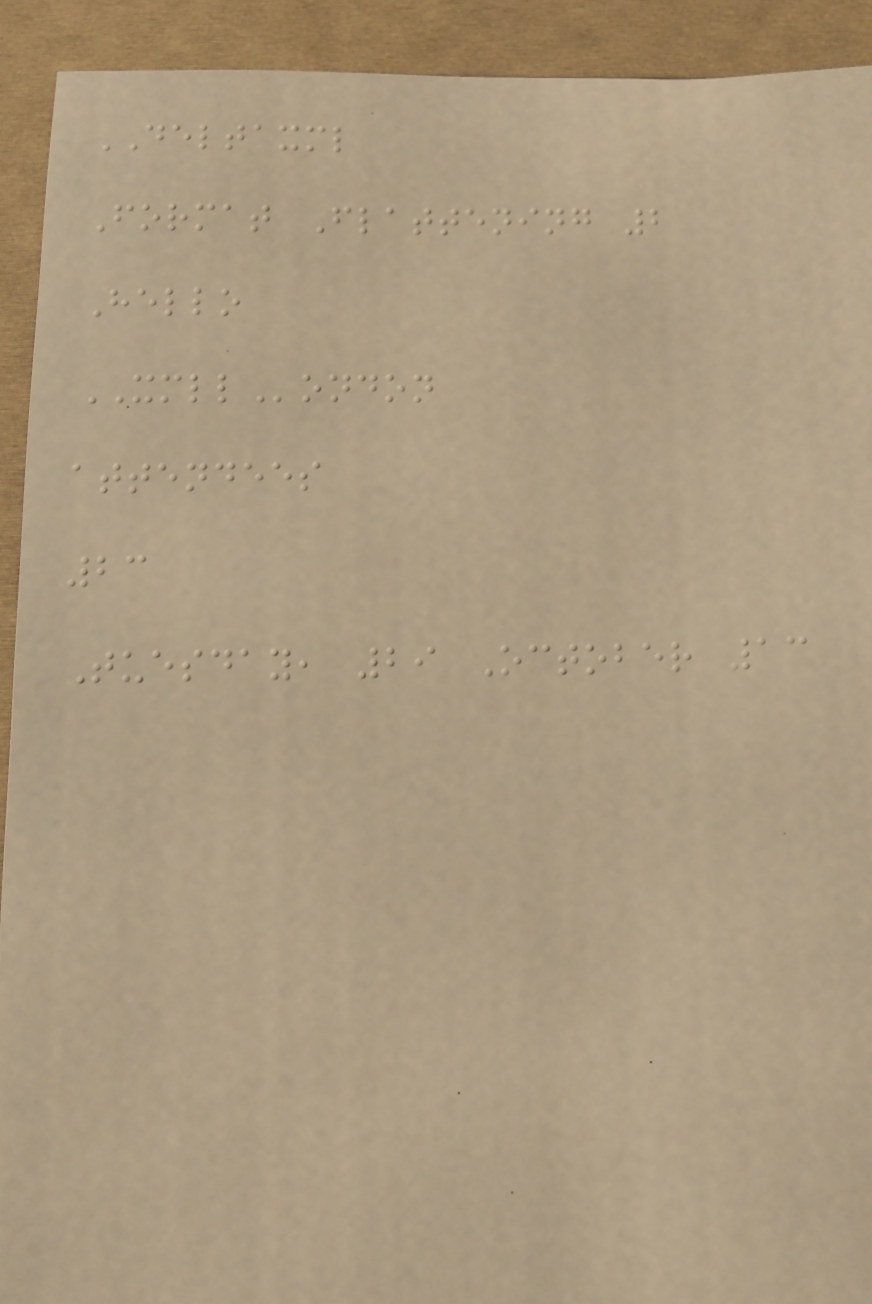DELTAXML
Format Flattening 2
Hello
XMLLondon
attendees
23
Tuesday, 29 October 13
